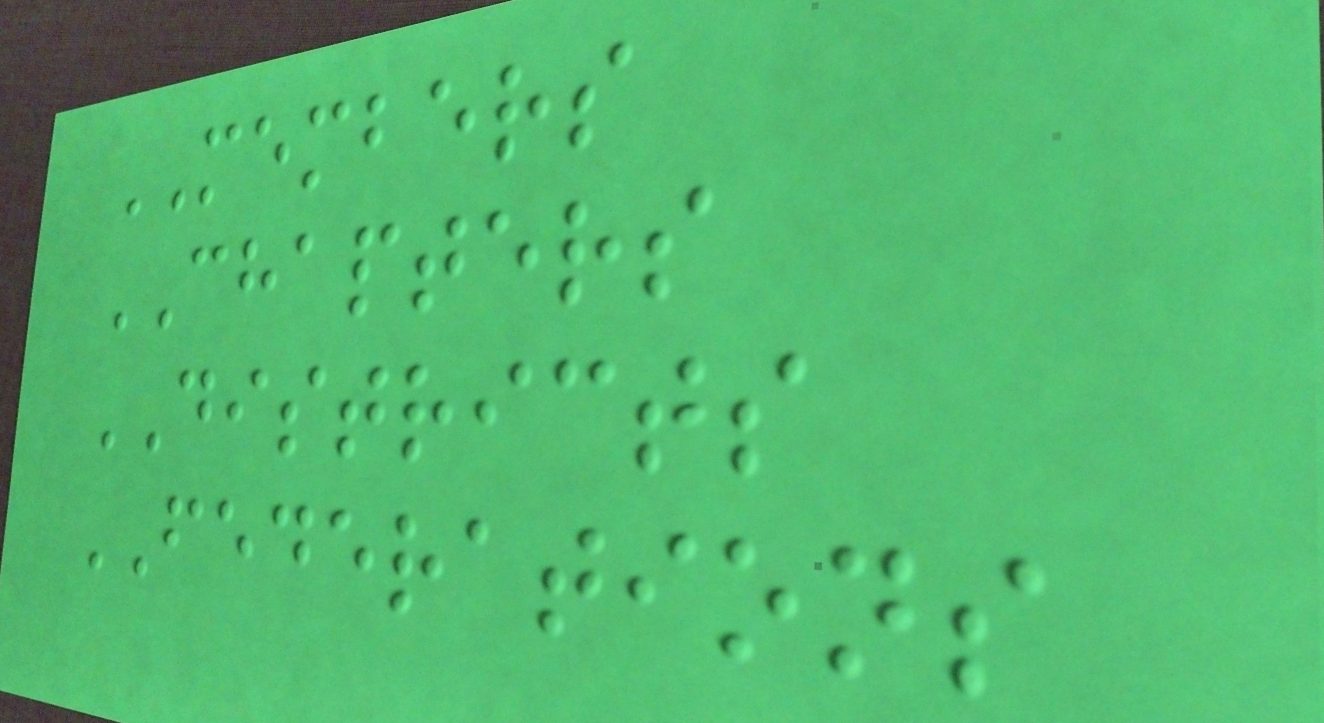MEMBERS
CHAPTERS
DISTRICTS
FEDERATIONS
